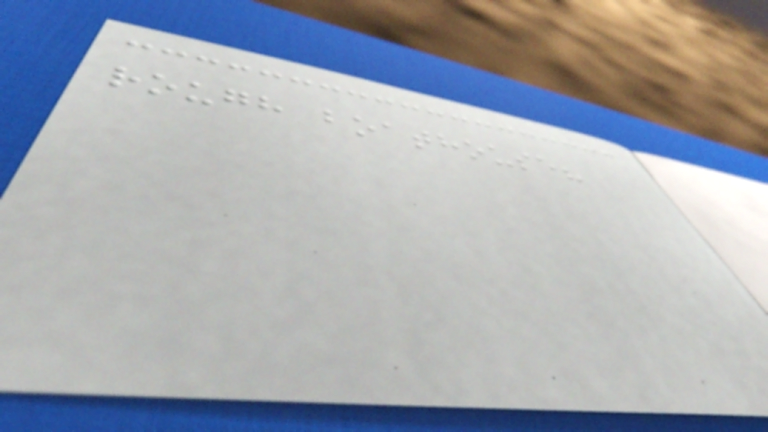rough boathouse?
